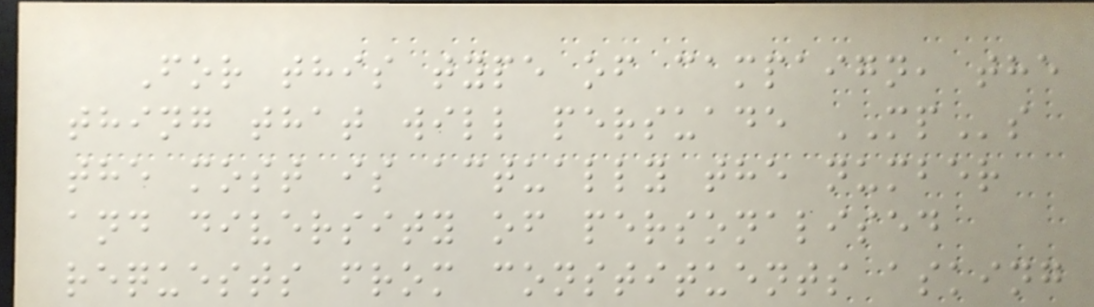For this type of campaign, the
thing that will persuade MPs
the most is actually the number
and diversity of personalised
requests from constituents asking
